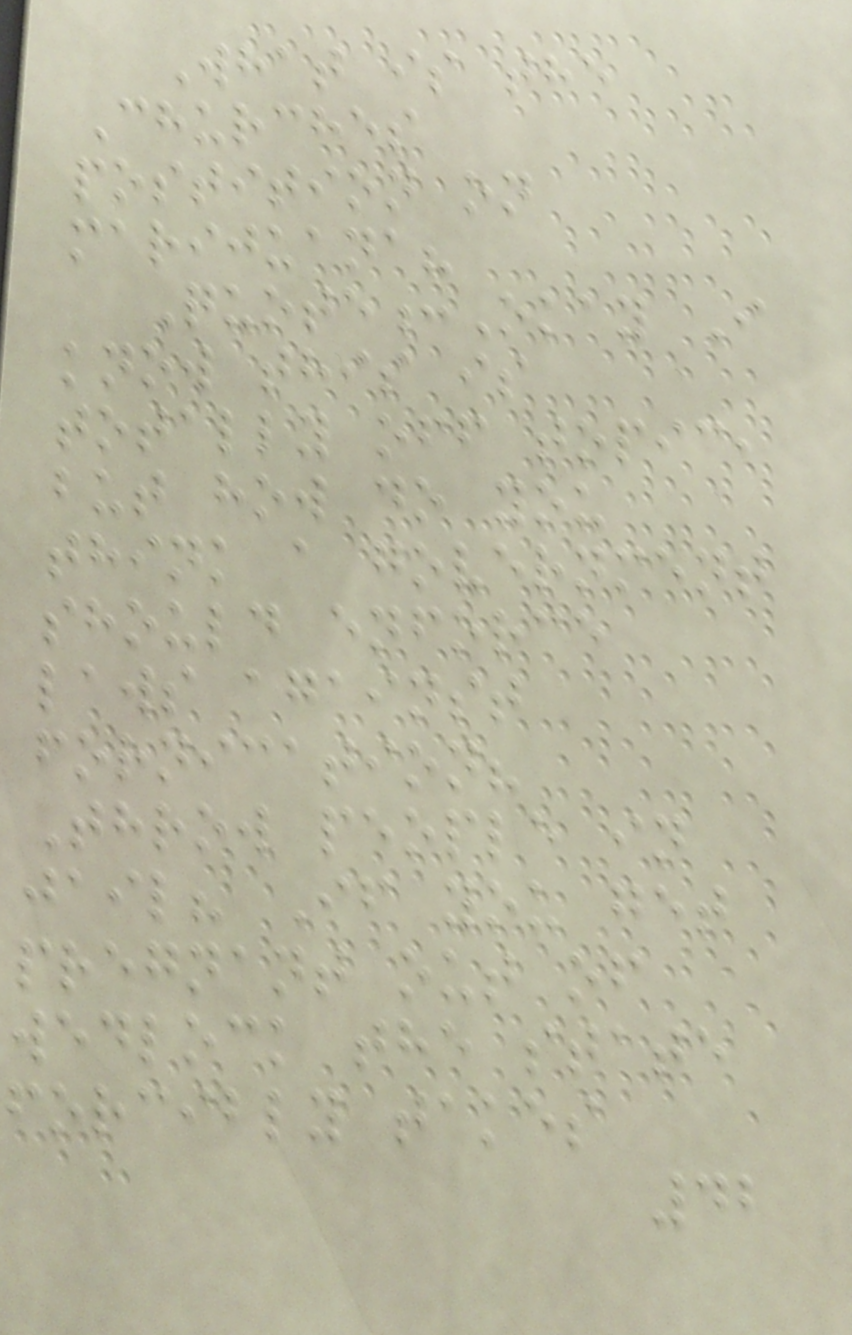What is the
Churches
postition on
marijuana?
Quote:Okay I
know this is
totally off topic,
but how do you
think a government
should enforce
laws against
fornication?
Throw people in
jail? If you get
pregnant out of
wedlock the state
forcibly takes
42
